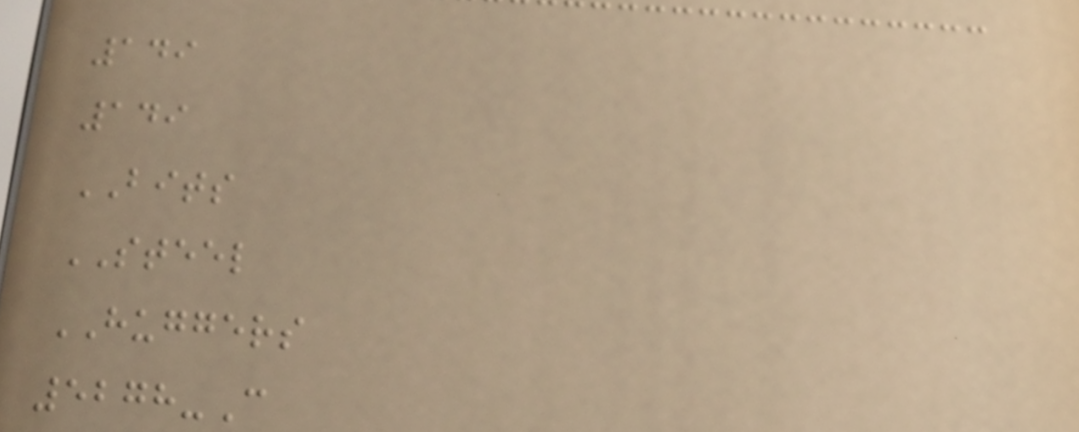149
149
BITS
STEEL
HUGGERS
5278-C
